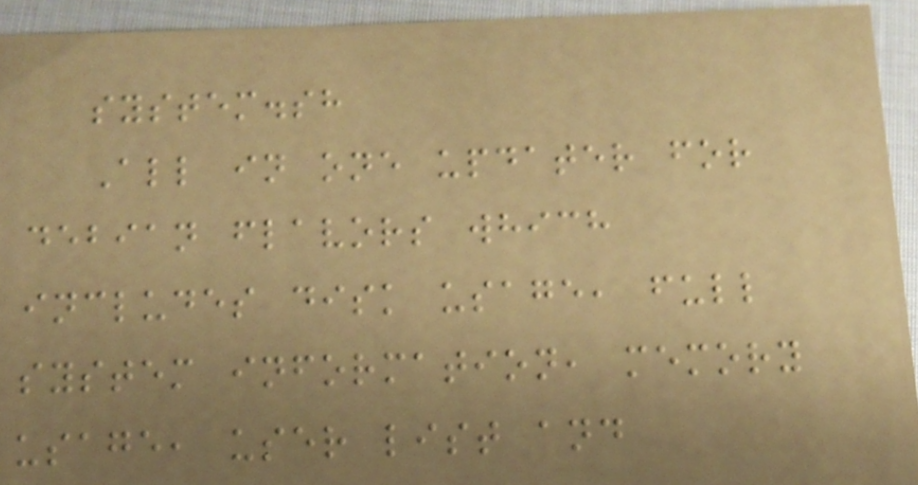system.sh
All in one updater for
debian flavors which
includes disk usage, full
system information, memory
usage, user list and
